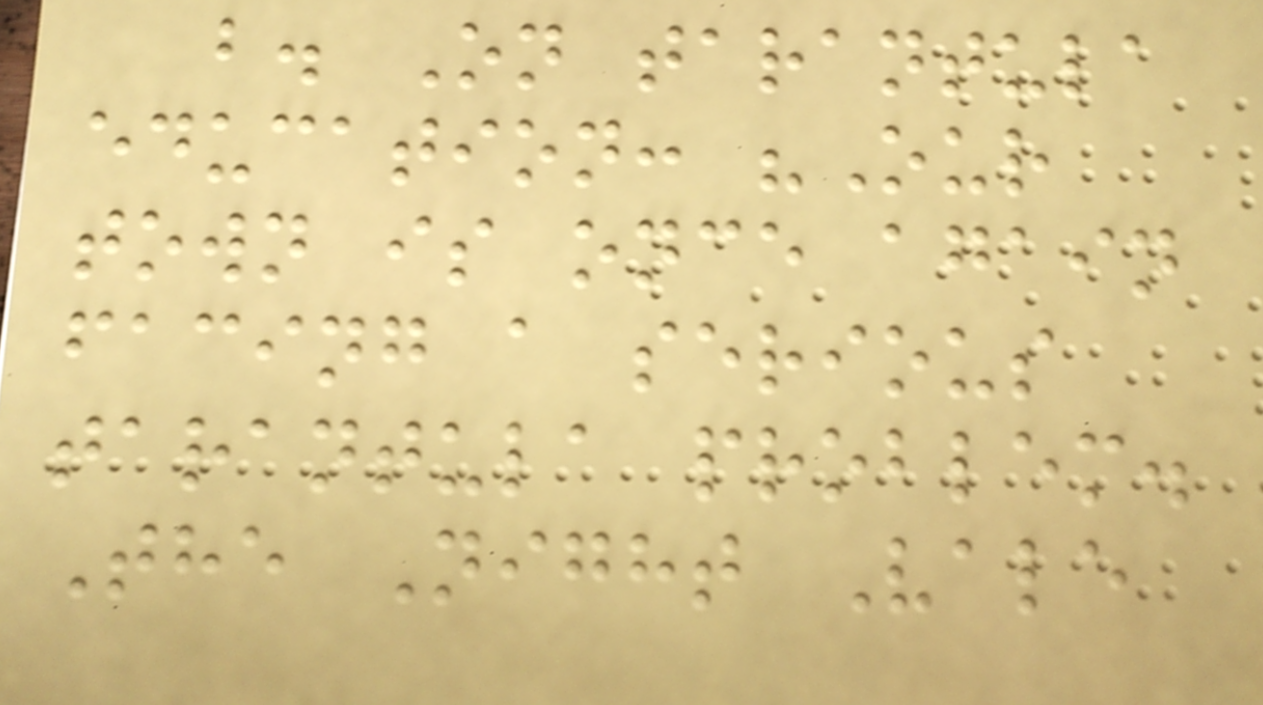b. On tarantula
education: "Our
town is once again
facing a serious
tarantula problem.
The Night Vale
